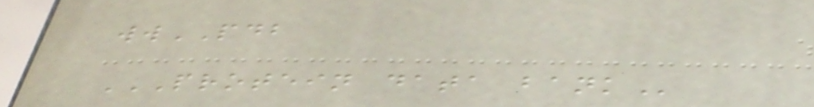wwPDB
PROTEIN DATA BANK
